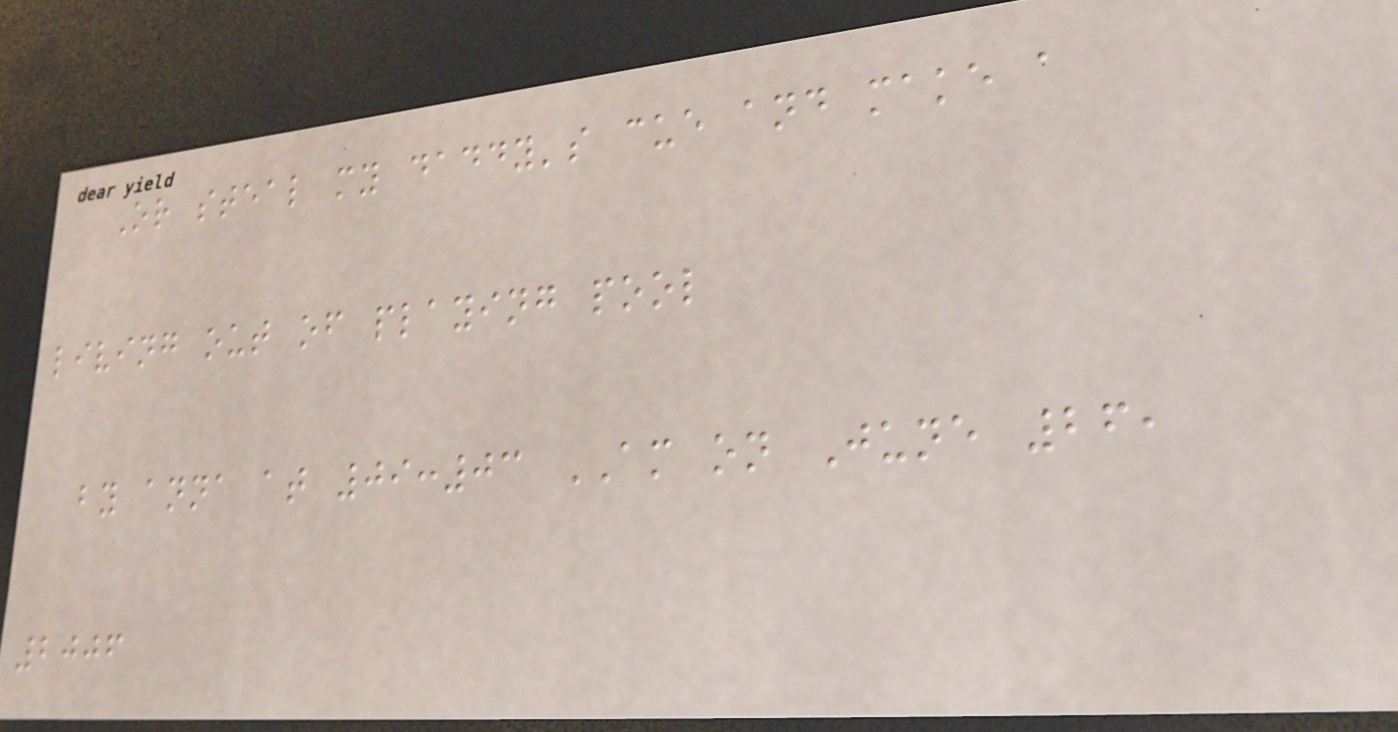Or steal my daddy's cue and make a
living out of playing pool
by anna at 09:03 AM on June 26,
2006
